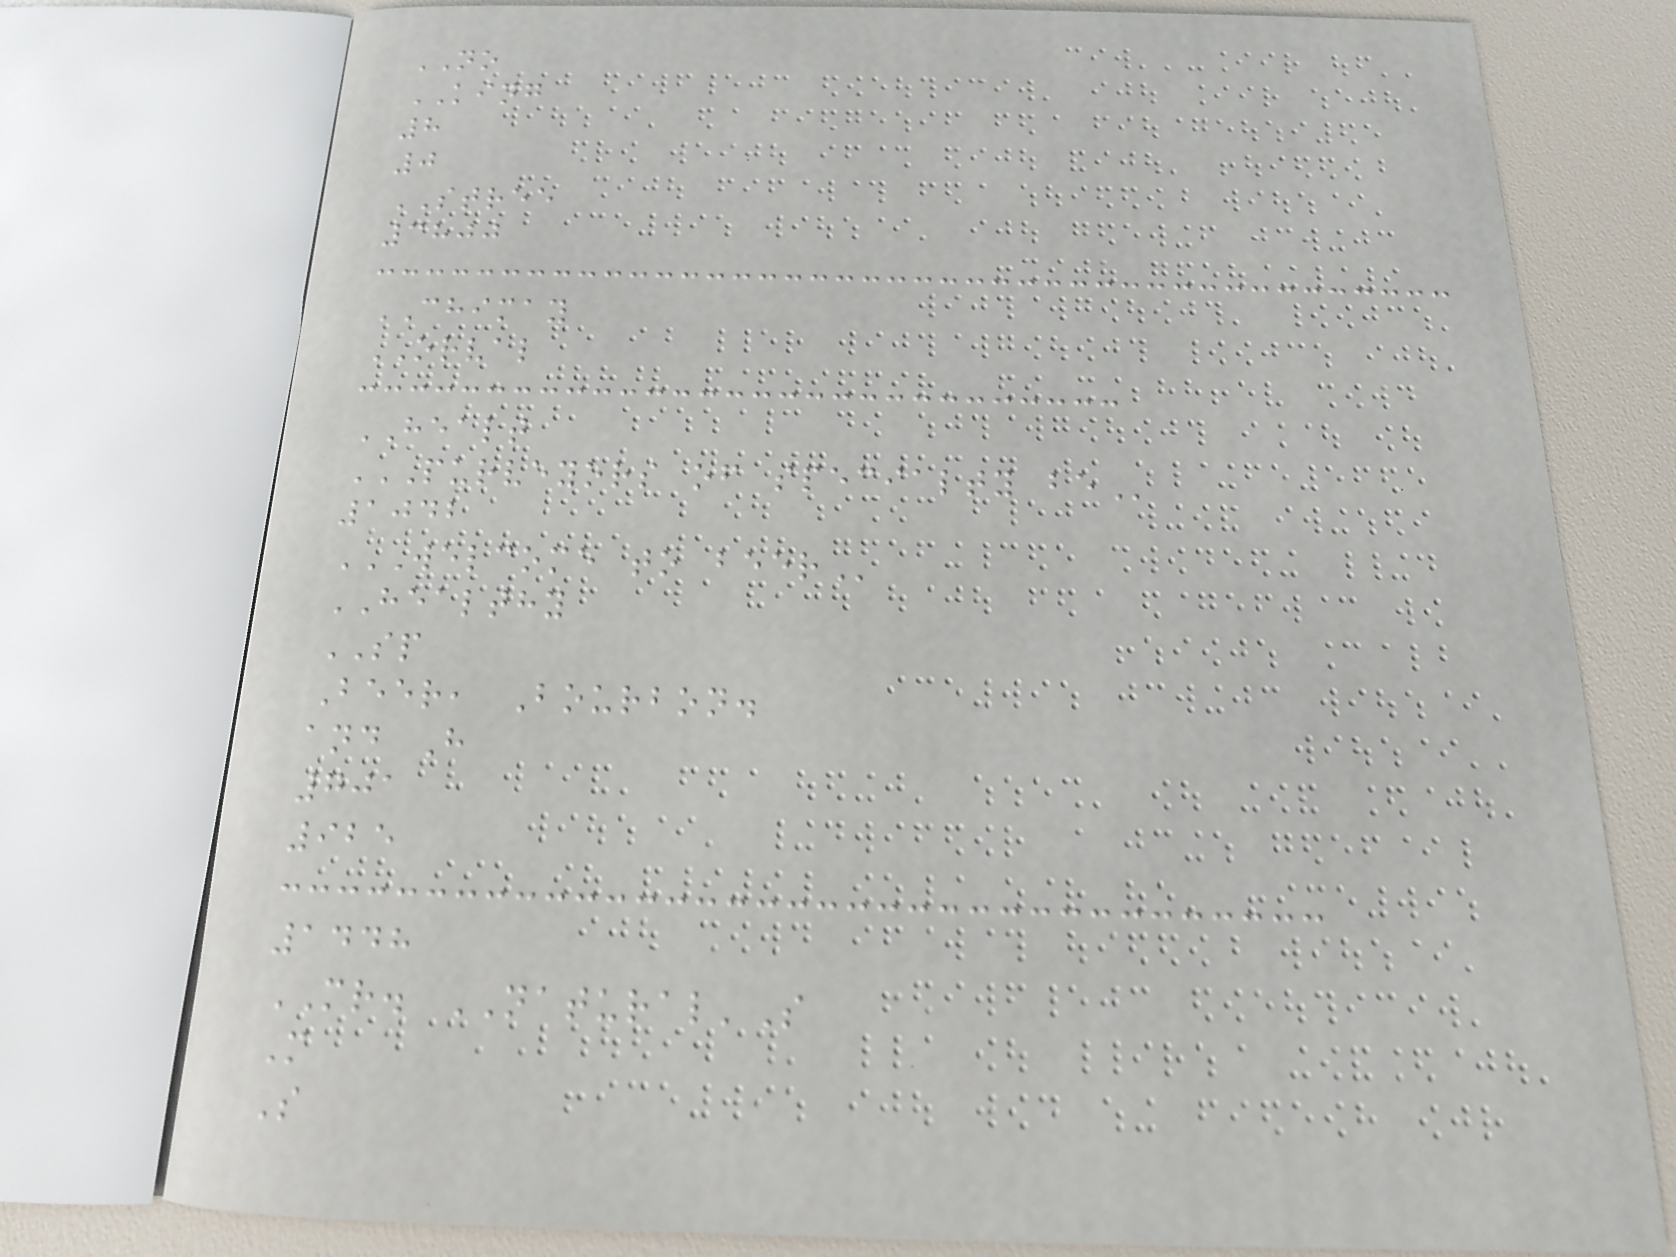NO
KING
8
0
STREE
3800
CHIMAY
ORVAL
HEALT
PURVEYORS OF SPECIALTY BE
1042
WELCOME TO BEER
HEALTHY
SP
Beer, Bourbon.
and H
701
925
1448
MR. NATURAL'S
M
S
